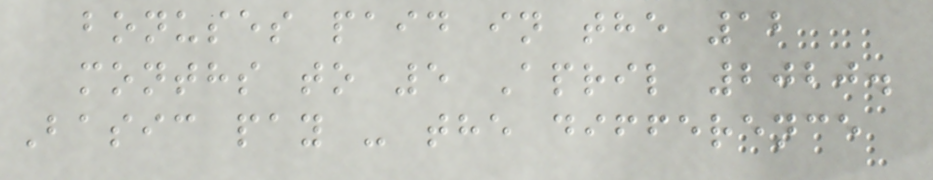bonuses paid in the 12
months to 5 April 2020.
Basic pay - the difference
